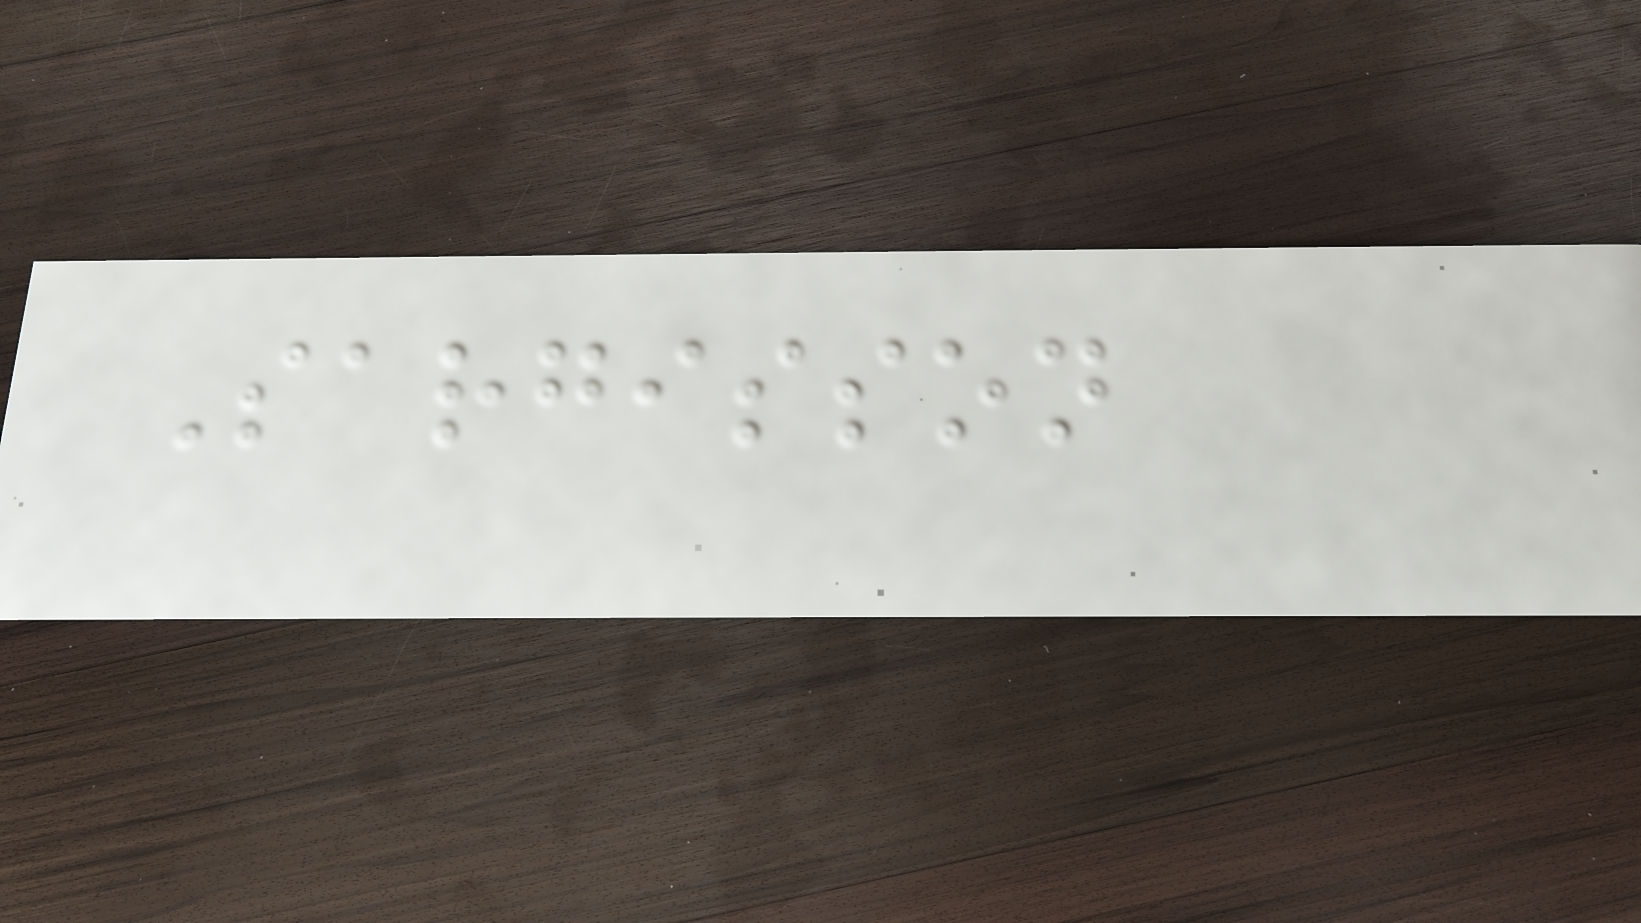Sargisson
